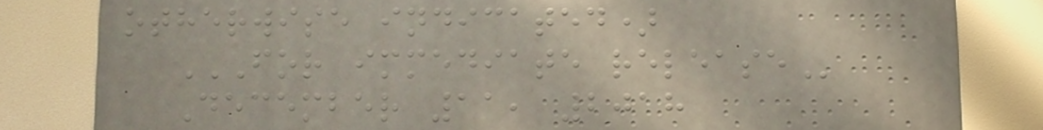otherwise indicated)
FOR IMMEDIATE RELEASE
December 11, 2018
